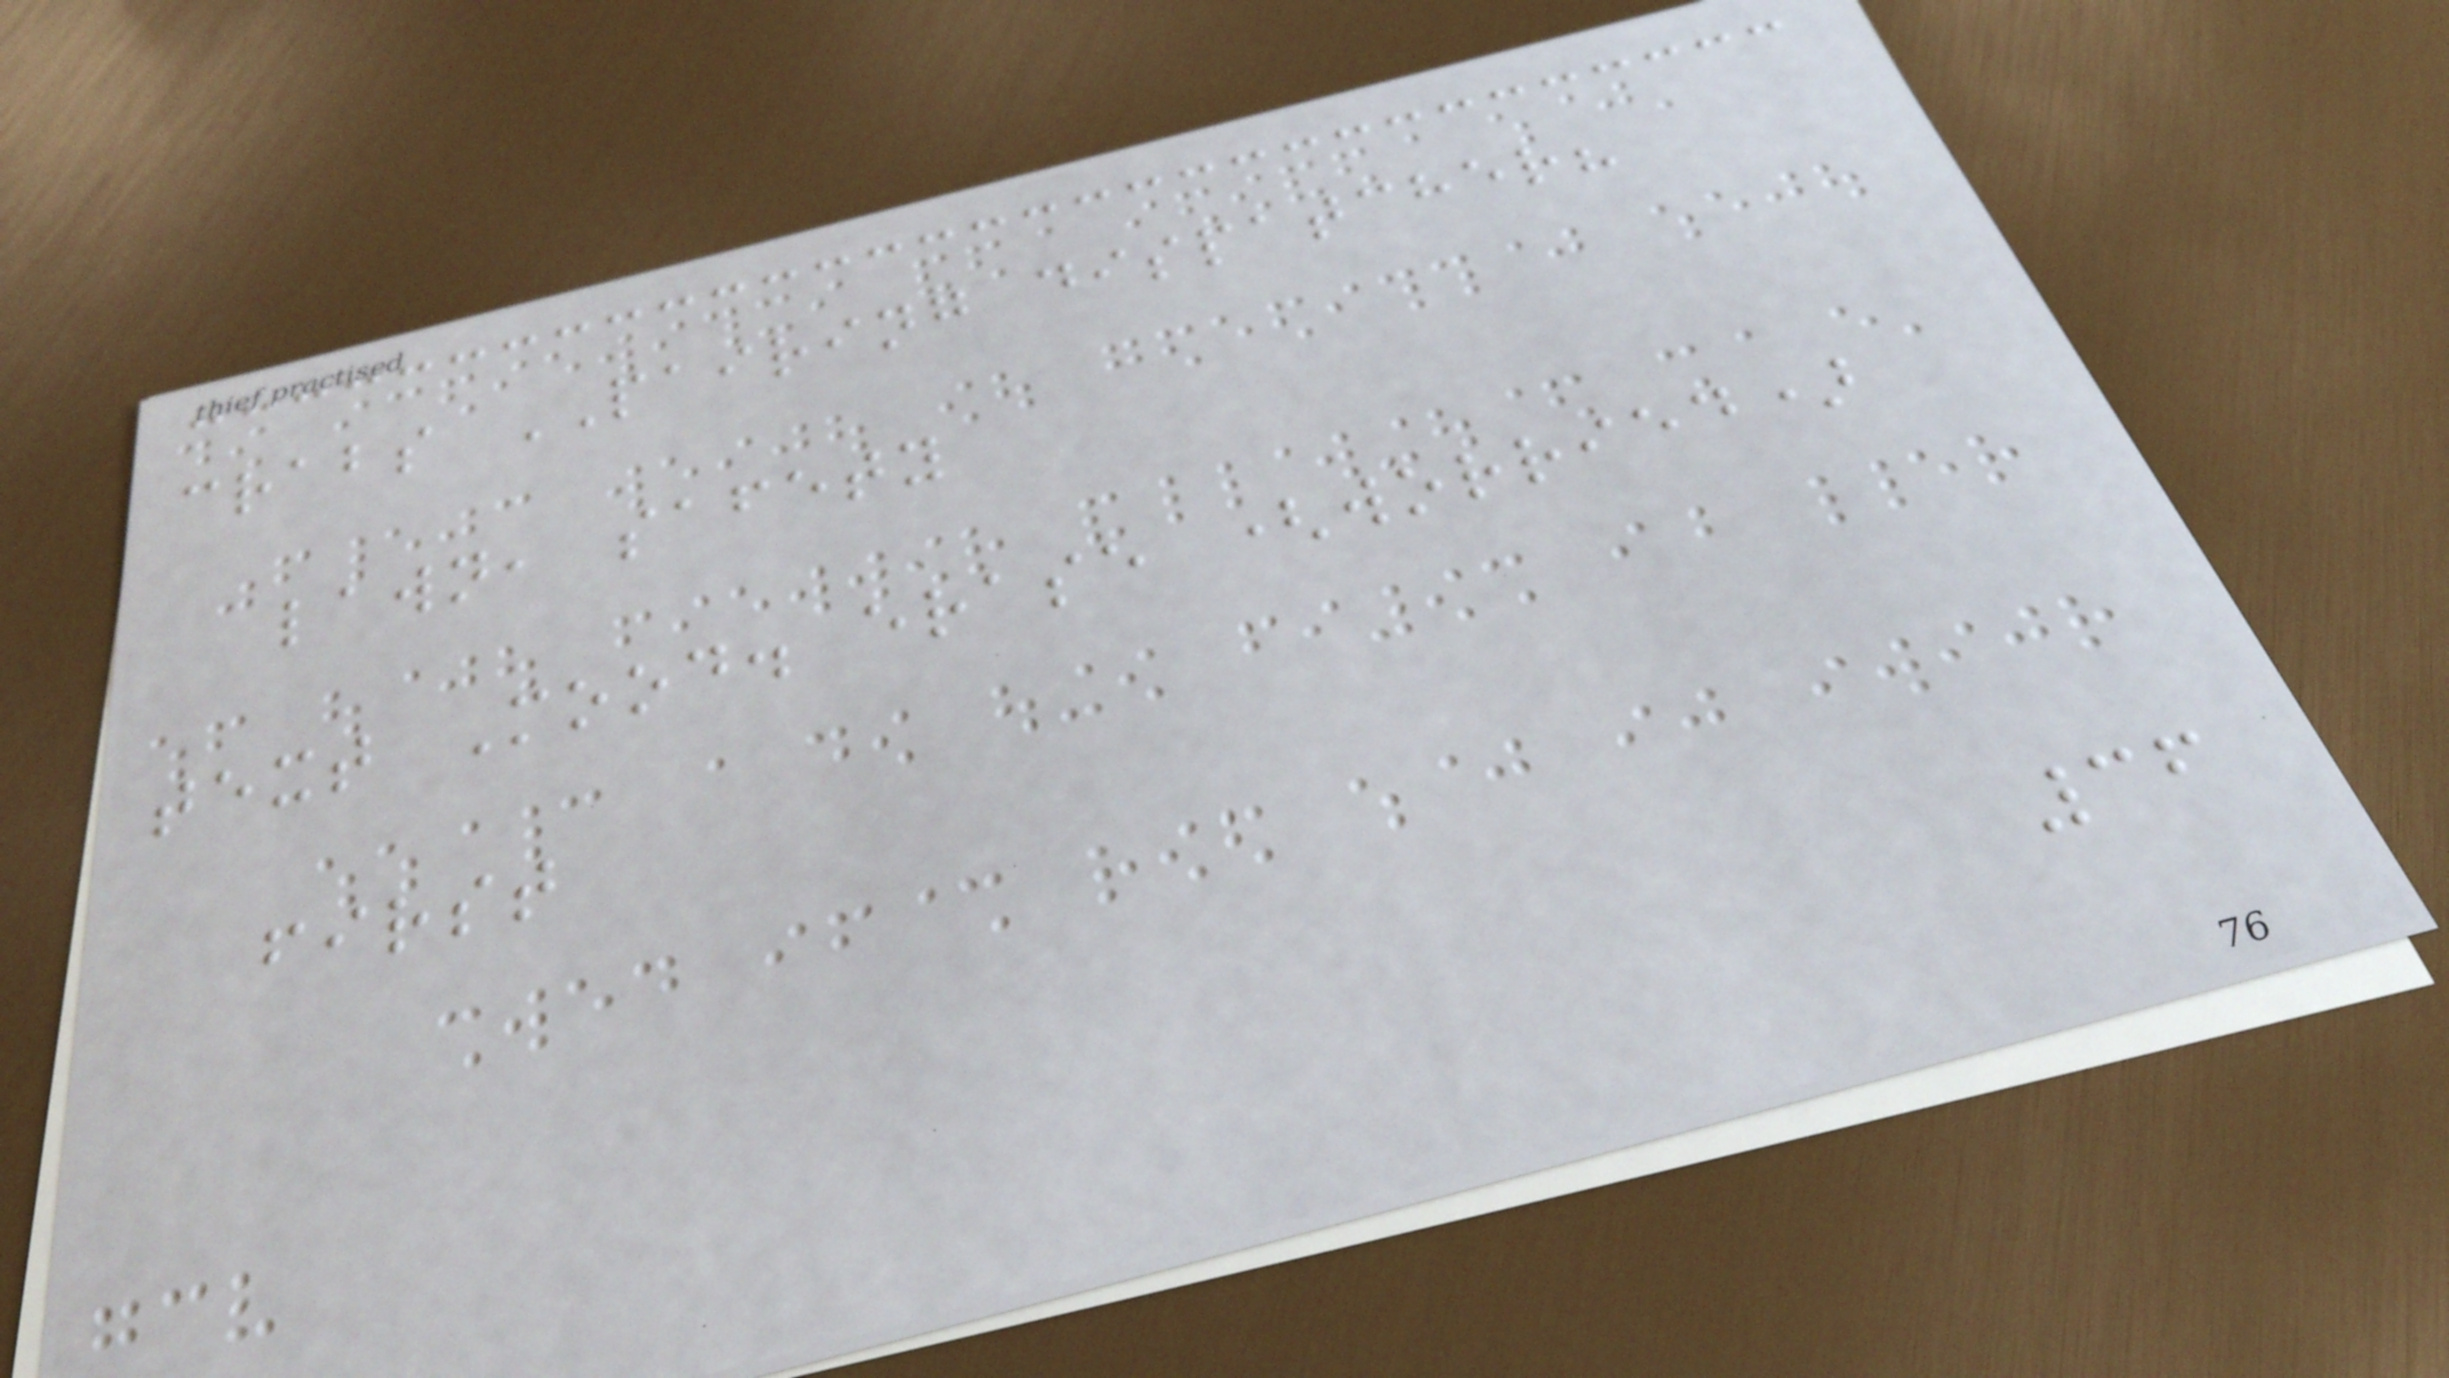crabs PAIRING dispatcher?
lawn, safety
text Mood. erase (worried)
first
36
